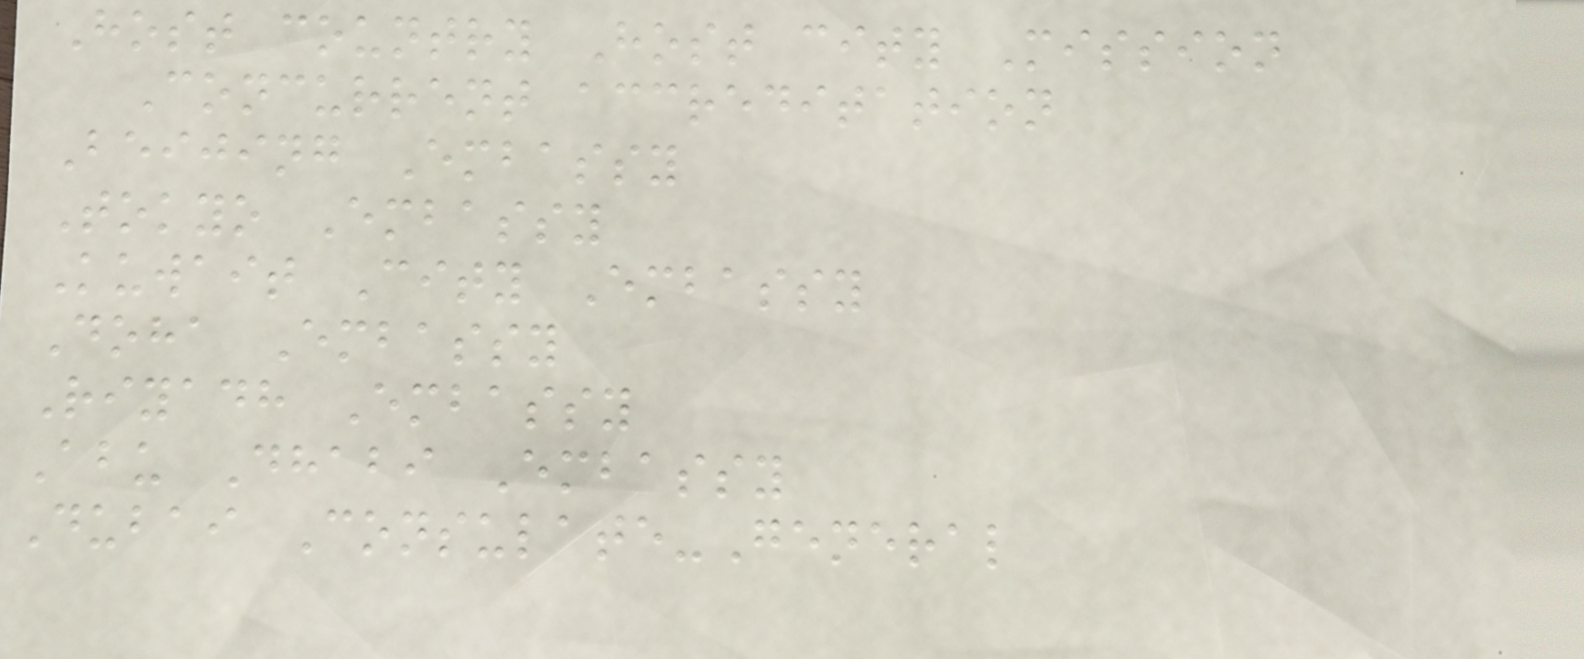Host country Host city Mission
Concurrent accreditation
Beijing Embassy
Tokyo Embassy
Kuwait City Embassy
Doha Embassy
Riyadh Embassy
Abu Dhabi Embassy
Dubai Consulate-General
